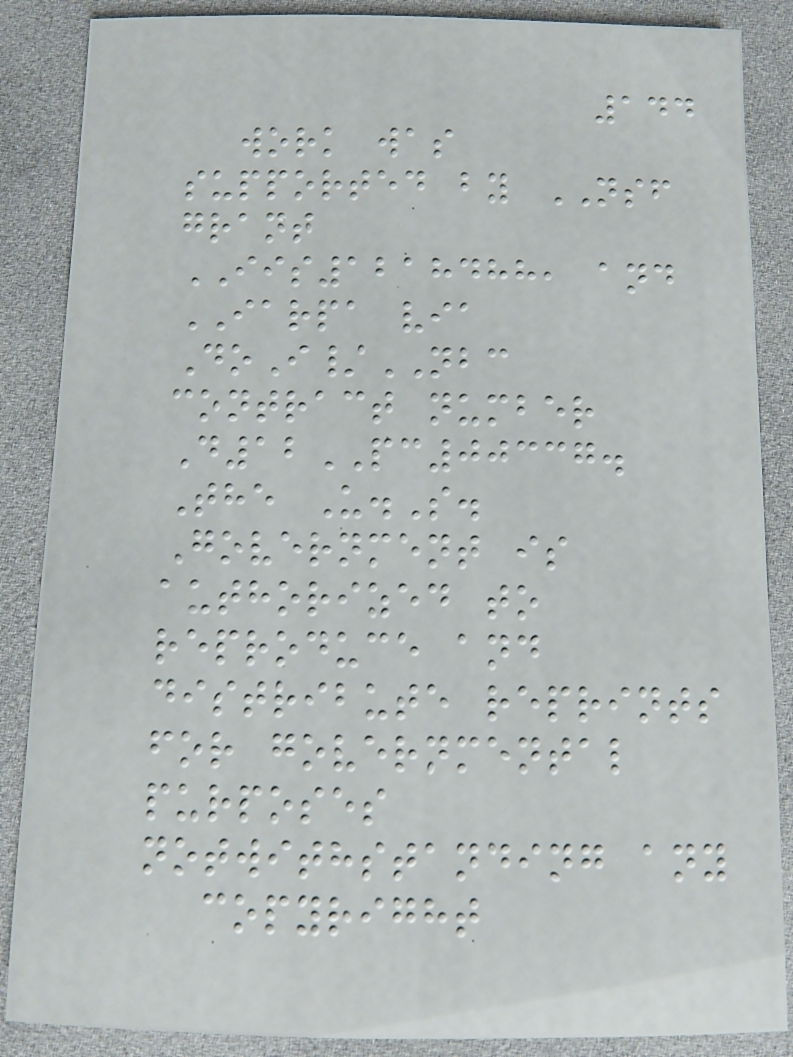144
work was
supported by NSF
grant
IIS1218488, and
IARPA via
DoI/NBC
contract number
D12PC00337.
The U.S.
Government is
authorized to
reproduce and
distribute reprints
for governmental
purposes
notwithstanding any
copyright
